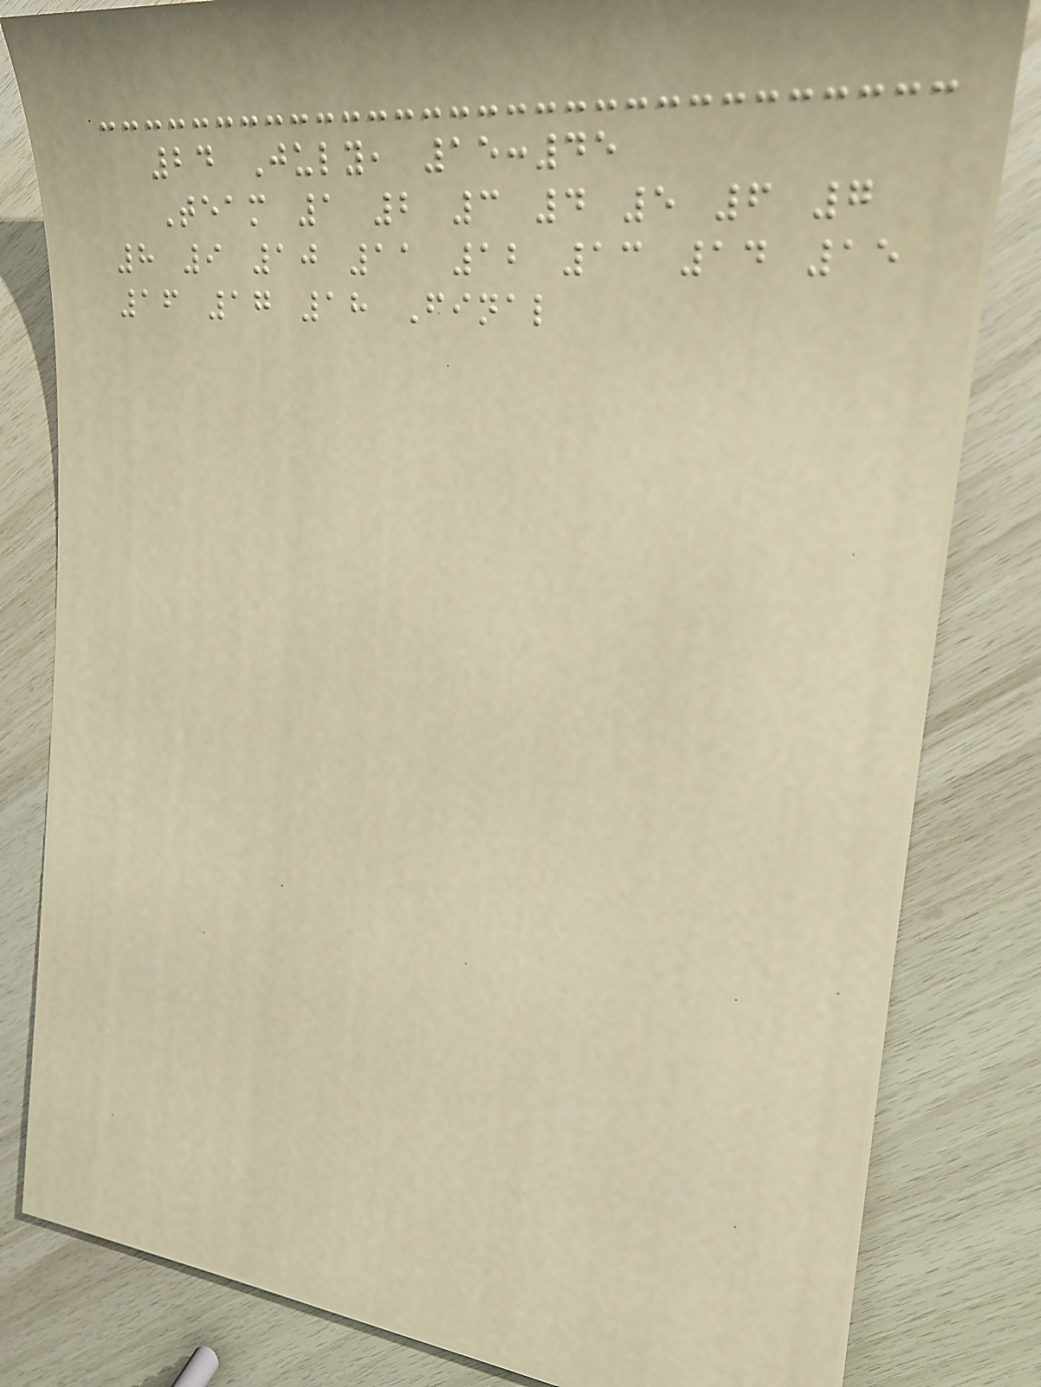24 July, 15:45
Team 1 2 3 4 5 6 7
8 9 10 11 12 13 14 15
16 17 18 Final
